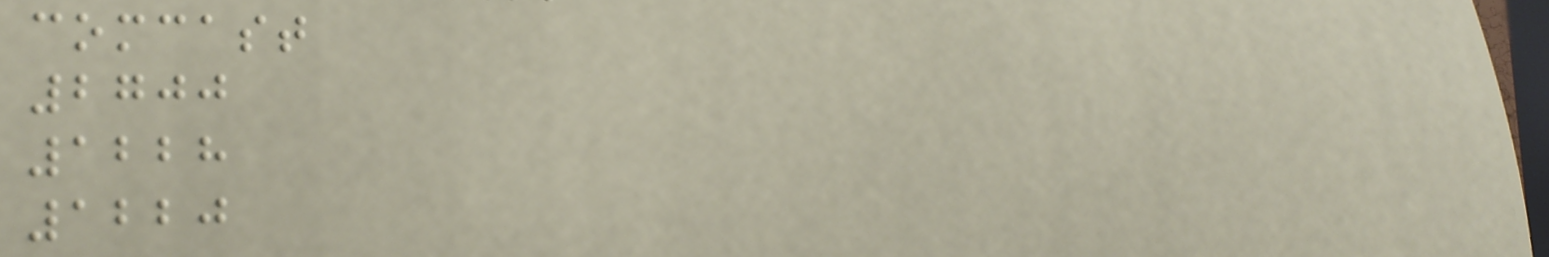comcast
2700
1228
1220
